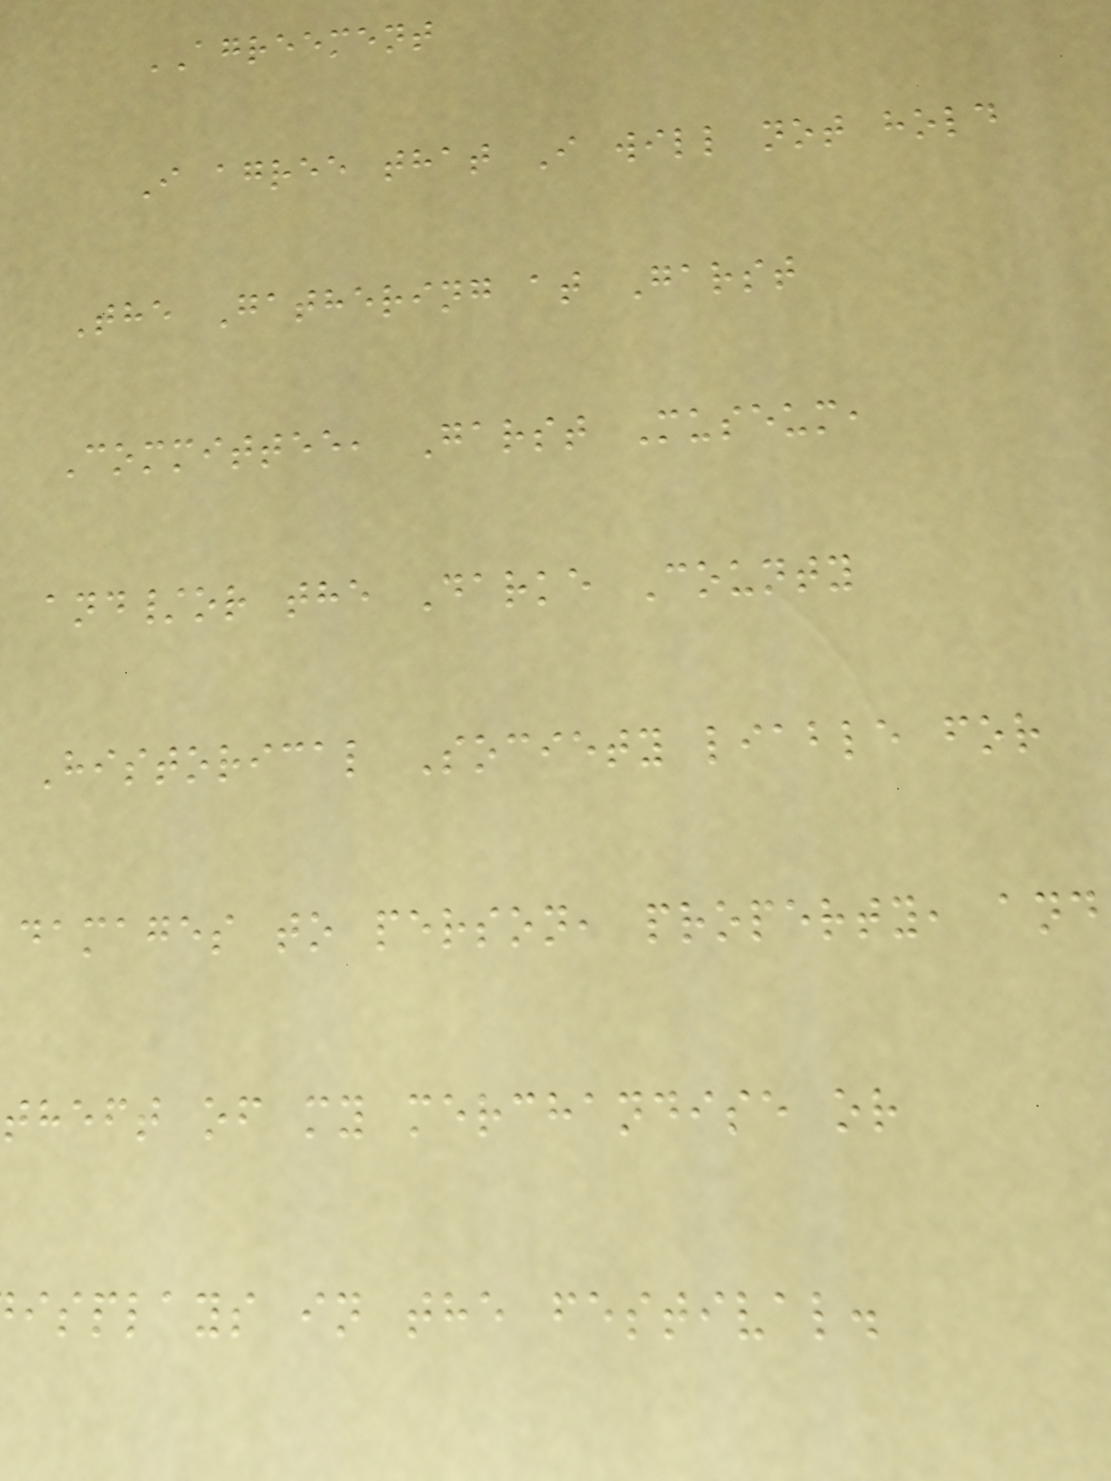AGREEMENT
I agree that I will not hold
The Gathering at Garst
Committee, Garst Museum,
and/or the Darke County
Historical Society liable for
damages to person, property, and
theft of my merchandise or
isplays in the festival.
